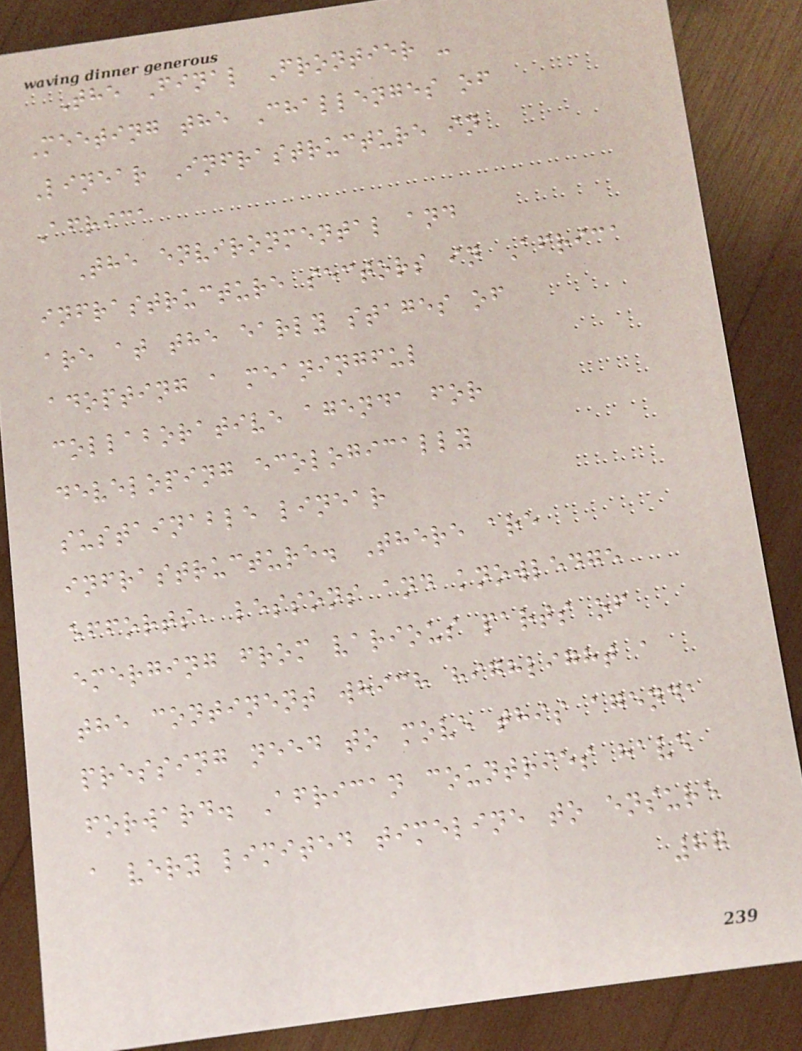The Final Frontier -
Meeting the Challenges of
Linear Infrastructure in
Africa
The environmental and
infrastructure sectors in Africa
are at the early stages of
adopting a meaningful
collaborative agenda for
developing ecologically
sustainable linear
infrastructure. There are
efforts, lessons and knowledge
emerging from various parts of
the continent which highlight a
pressing need to move this agenda
forward. African countries have
a very limited timeline to ensure
87
